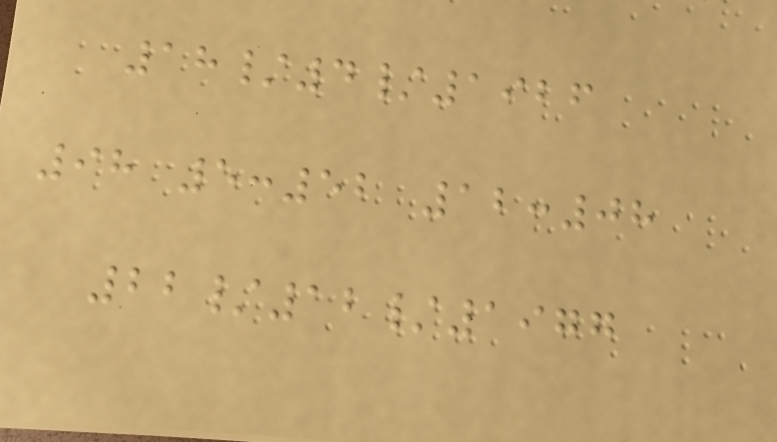18/4/1926
98 5:52 12:08
22/12/1977
